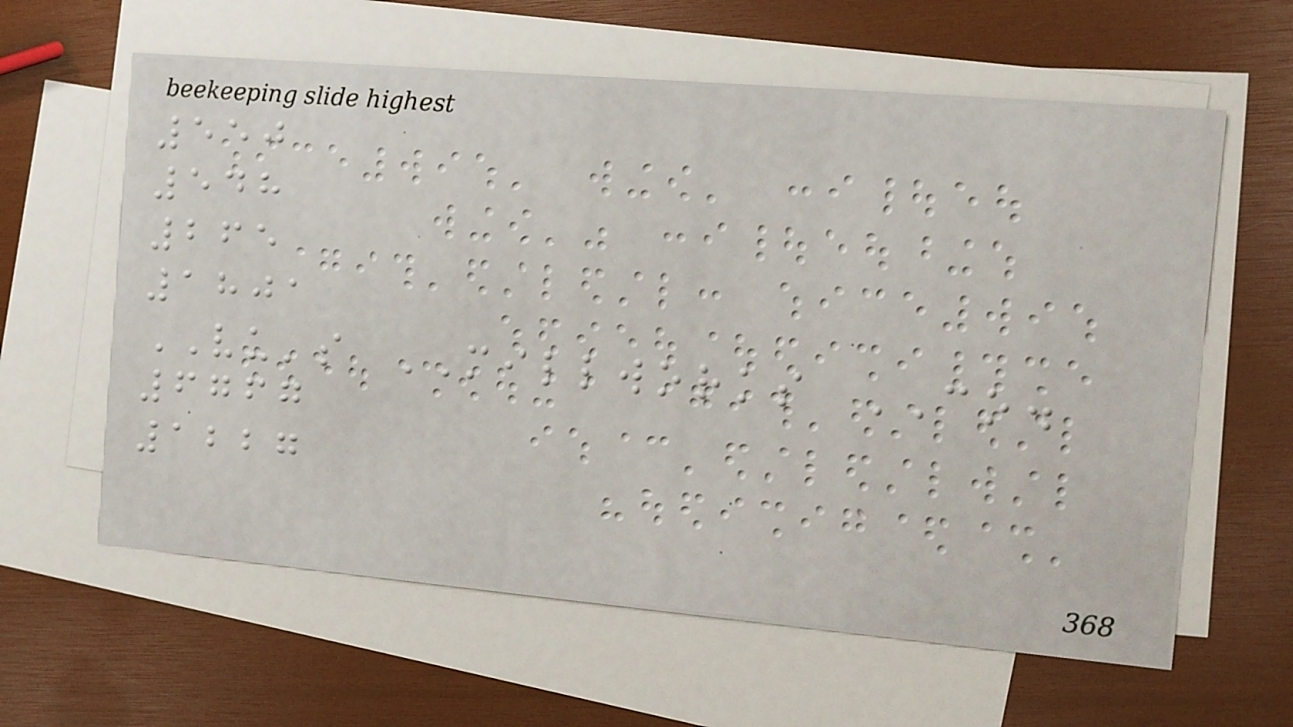550
548
265
1801
VU's MILLWORKS CO.
6767
1227
